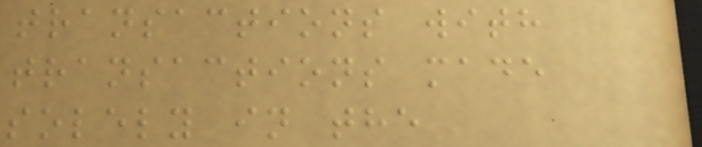transactions with
transactions made
solely in the
